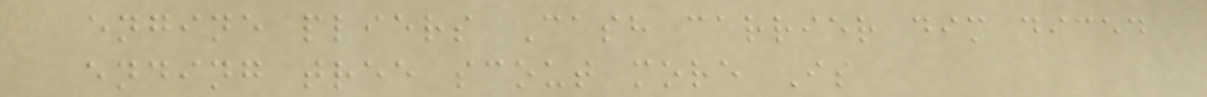engine pliers Cash carrier dim diced
ending tree scout more Is
